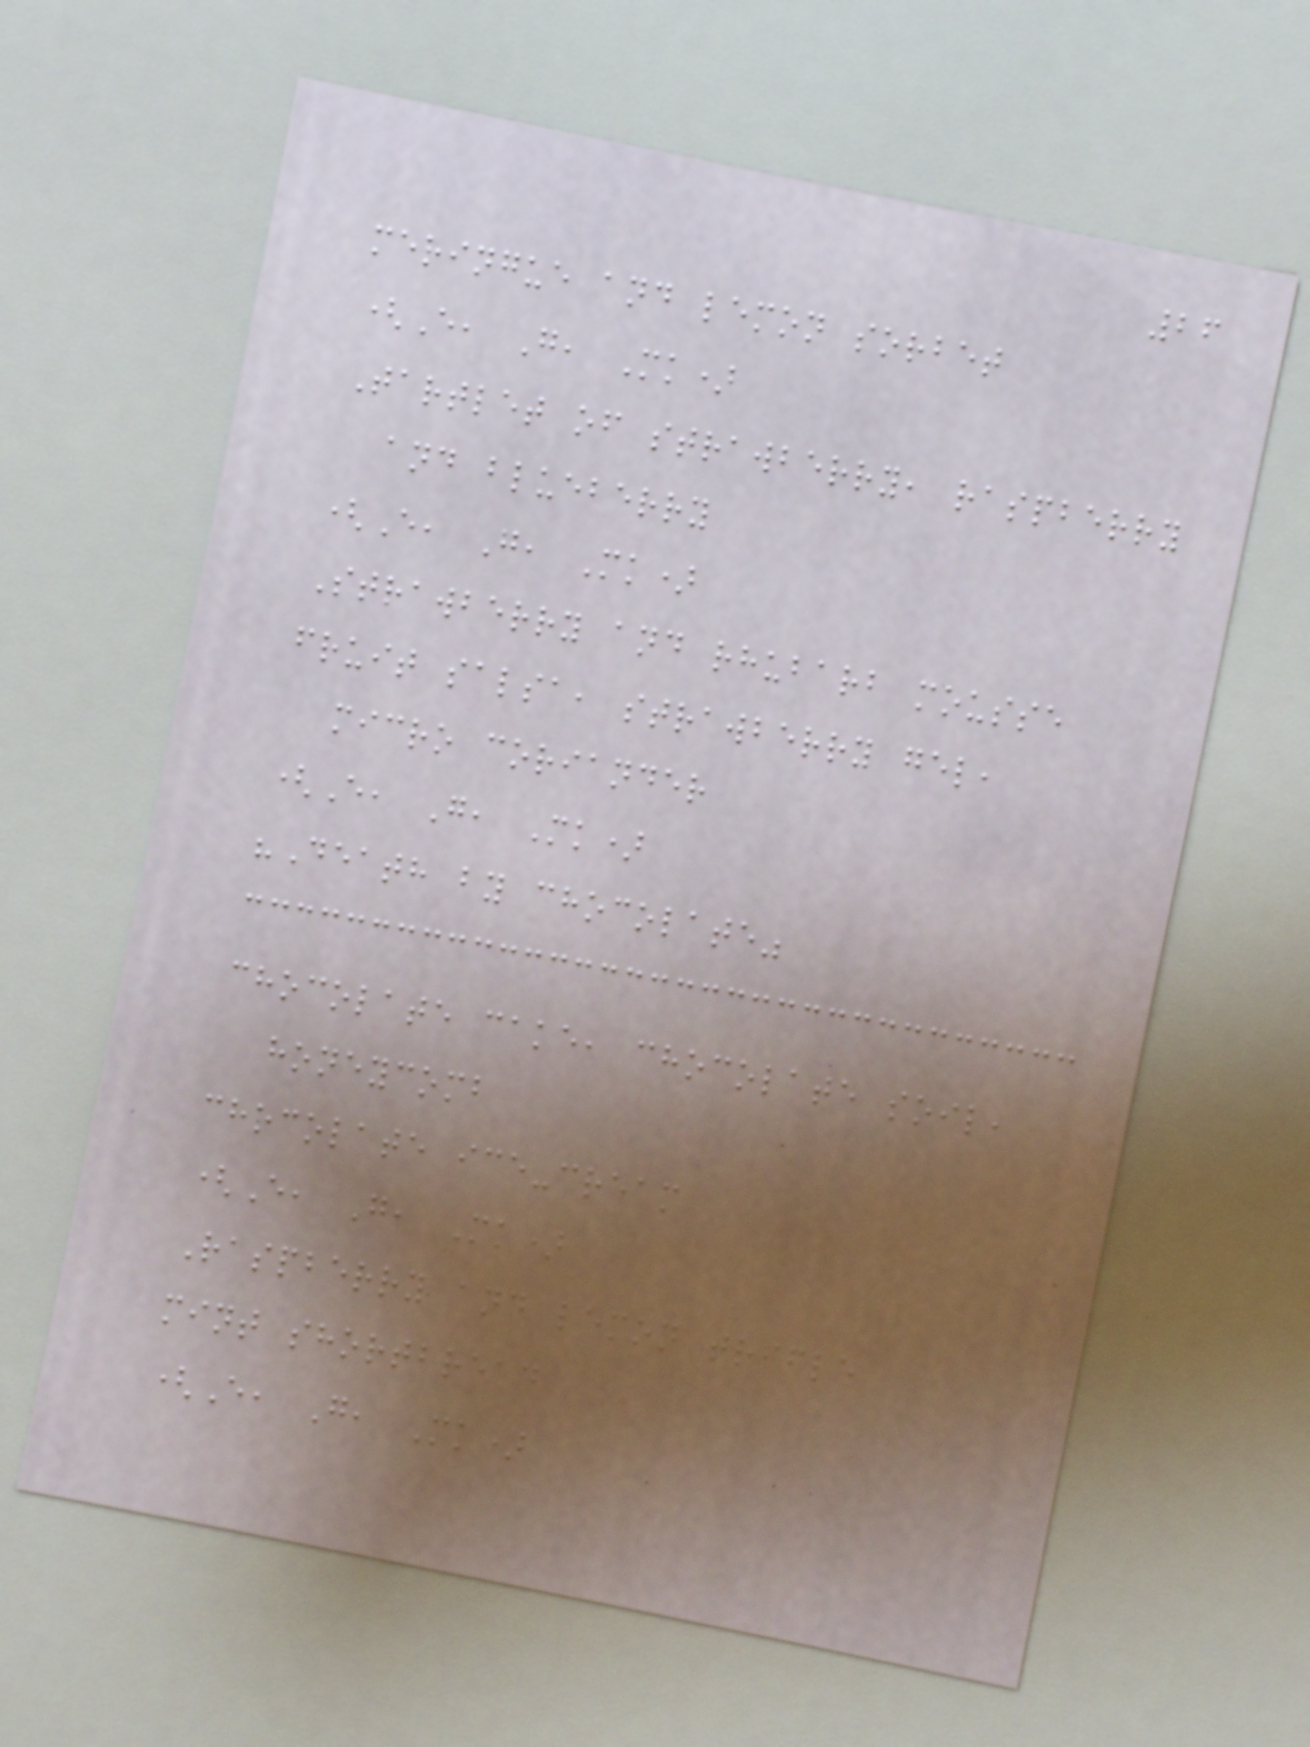26
meringue and lemon sorbet
(E, G, Mk)
Tartlet of strawberry, raspberry
and blueberry
(E, G, Mk)
Strawberry and rhubarb mousse
fruit salsa, strawberry gel,
micro coriander
(E, G, Mk)
"Death by chocolate"
chocolate cake, chocolate soil,
honeycomb
chocolate ice-cream
(E, G, Mk)
Raspberry and lemon trifle
mint shortbread
(E, G, Mk)
